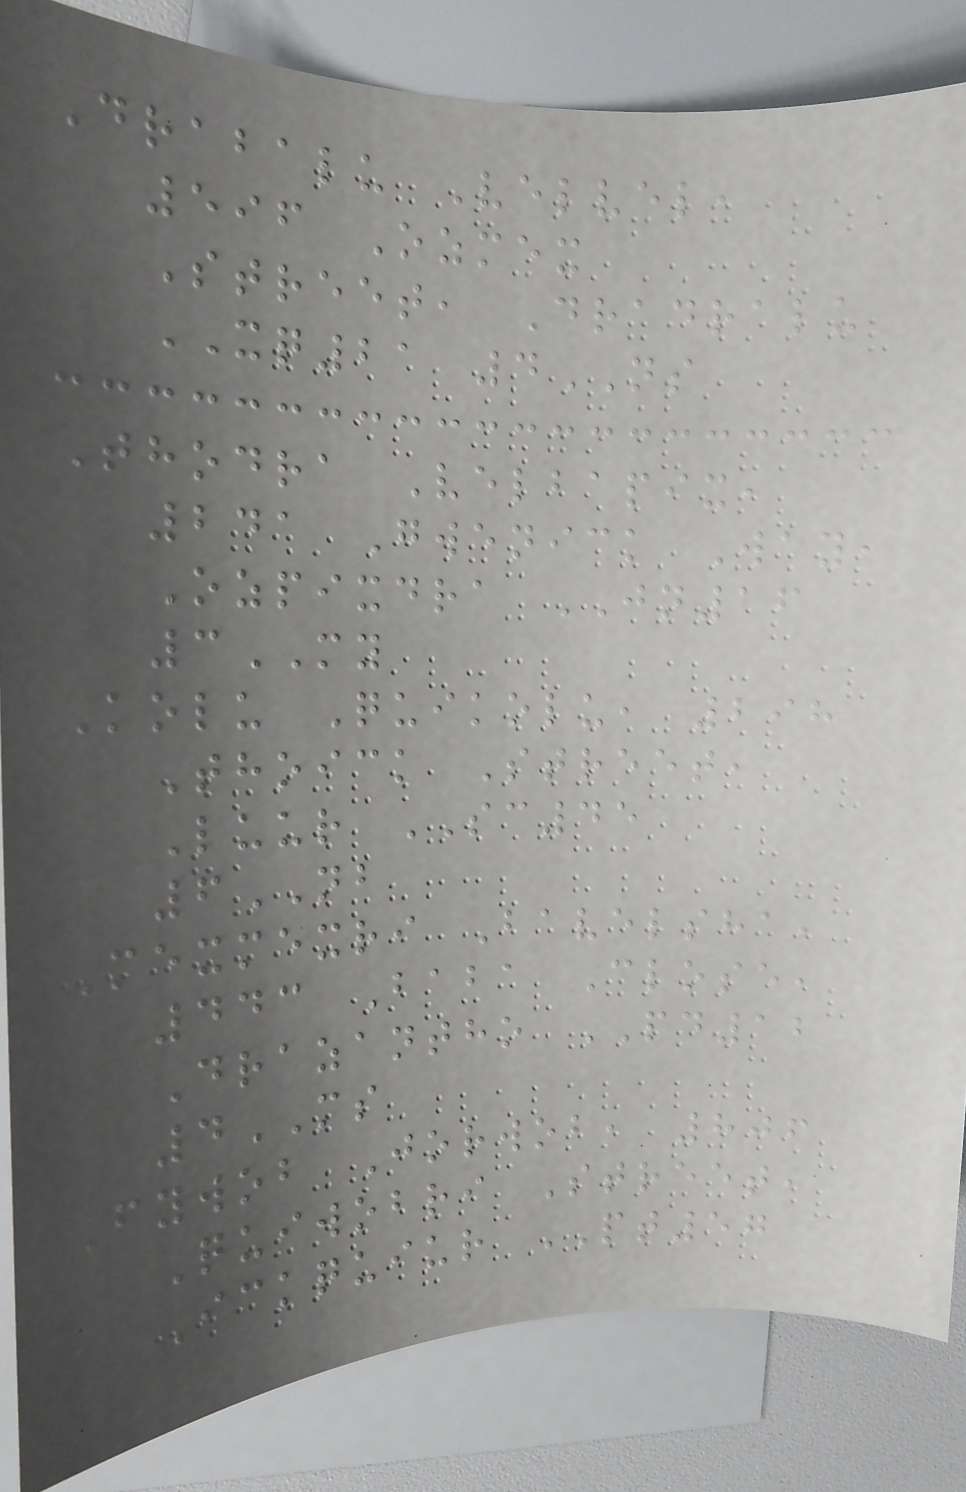Drabalu Velvel,
596 Ozmex
Street, Dradralu
XQ21 4NS
Thodra Velbapix,
241 Gwenick Way,
Ozpixdra JN16
3MY
Kolu Quikolu, 298
Thoick Street,
Luur SC45
6NB
Mexmexri Bavelsha,
443 Baba Close,
Drazantho PD12
4MS
Fywob Jorwob, 806
Quiwobri Street,
Ickquiur PT57
